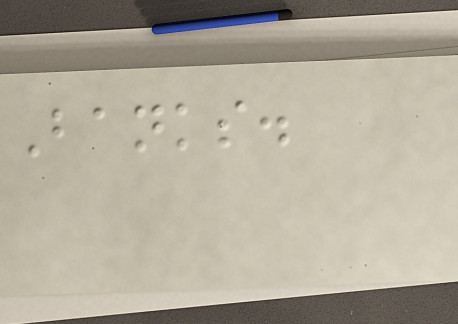Banks.
